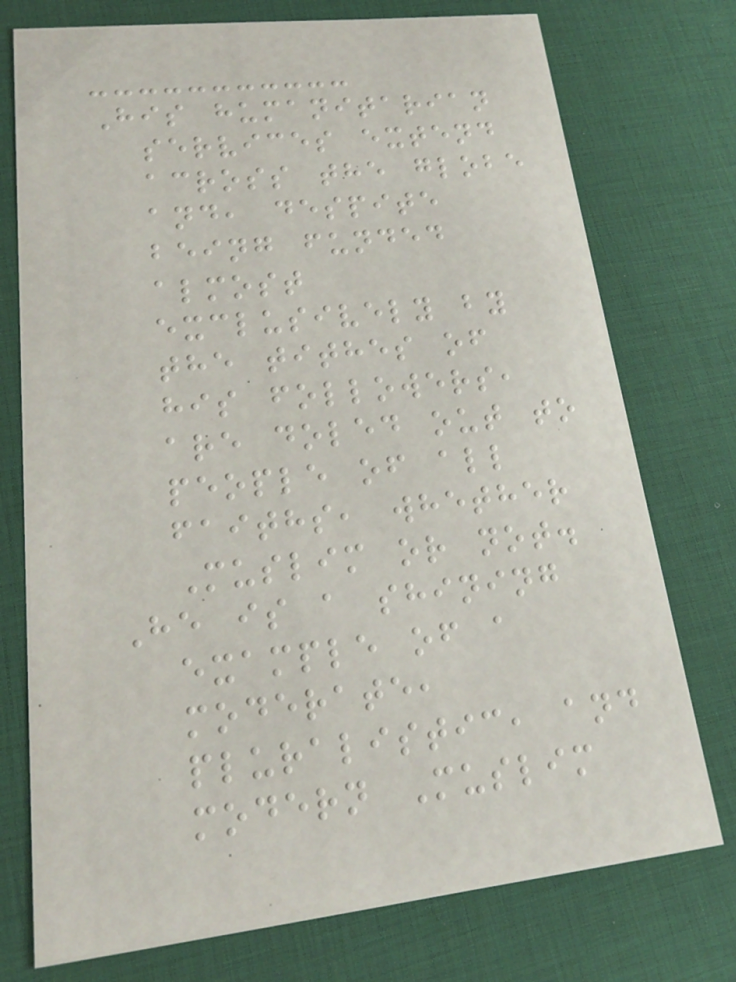His humanitarian
services extend
across the globe
and, despite
being funded
almost
exclusively by
the tithes of
his followers,
are doled out to
people of all
faiths, whether
Muslim or not.
He is a shining
example of a
moderate,
pluralistic, and
modern Muslim
